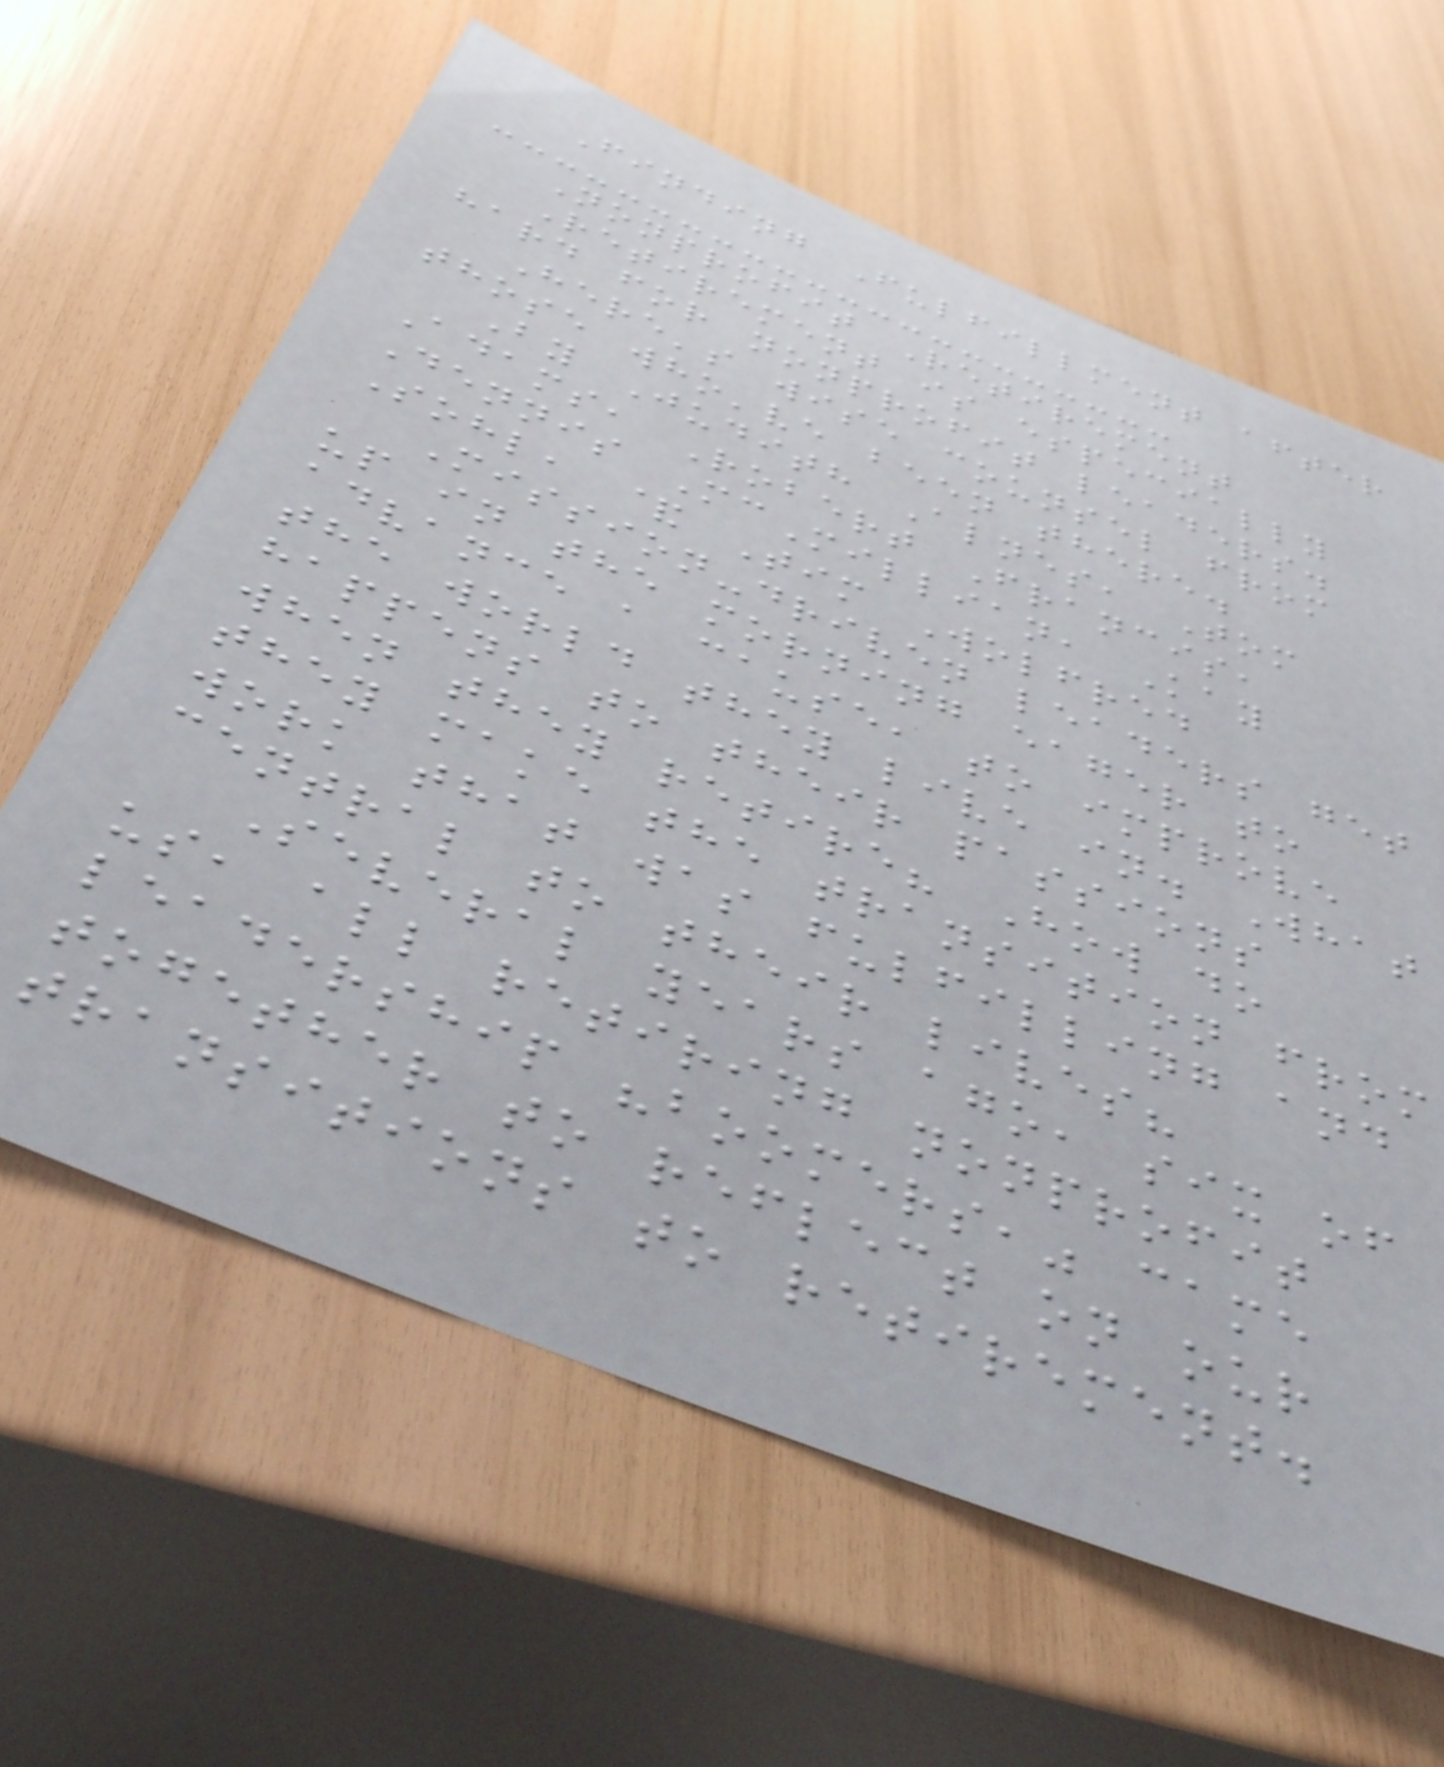Finding Fulfillment after
Nonprofit Retirement
Retirement is especially
hard for nonprofit leaders.
Here's wise counsel from
those who've been there.
By Judith Alnes, Tom
Adams, Robert Francis,
Dennis McMillian, Kay
Sohl, & Tim Wolfred
Mission-driven leaders get
up in the morning eager to
advance a cause, to improve
the world they live in. What
happens to their passions
when they retire? How do
they make the transition from
work that was fulfilling and
central to their lives?
Several years ago, six of
us, all retiring nonprofit
leadership "boomers," came
together to reflect on our
transitions to retirement.
